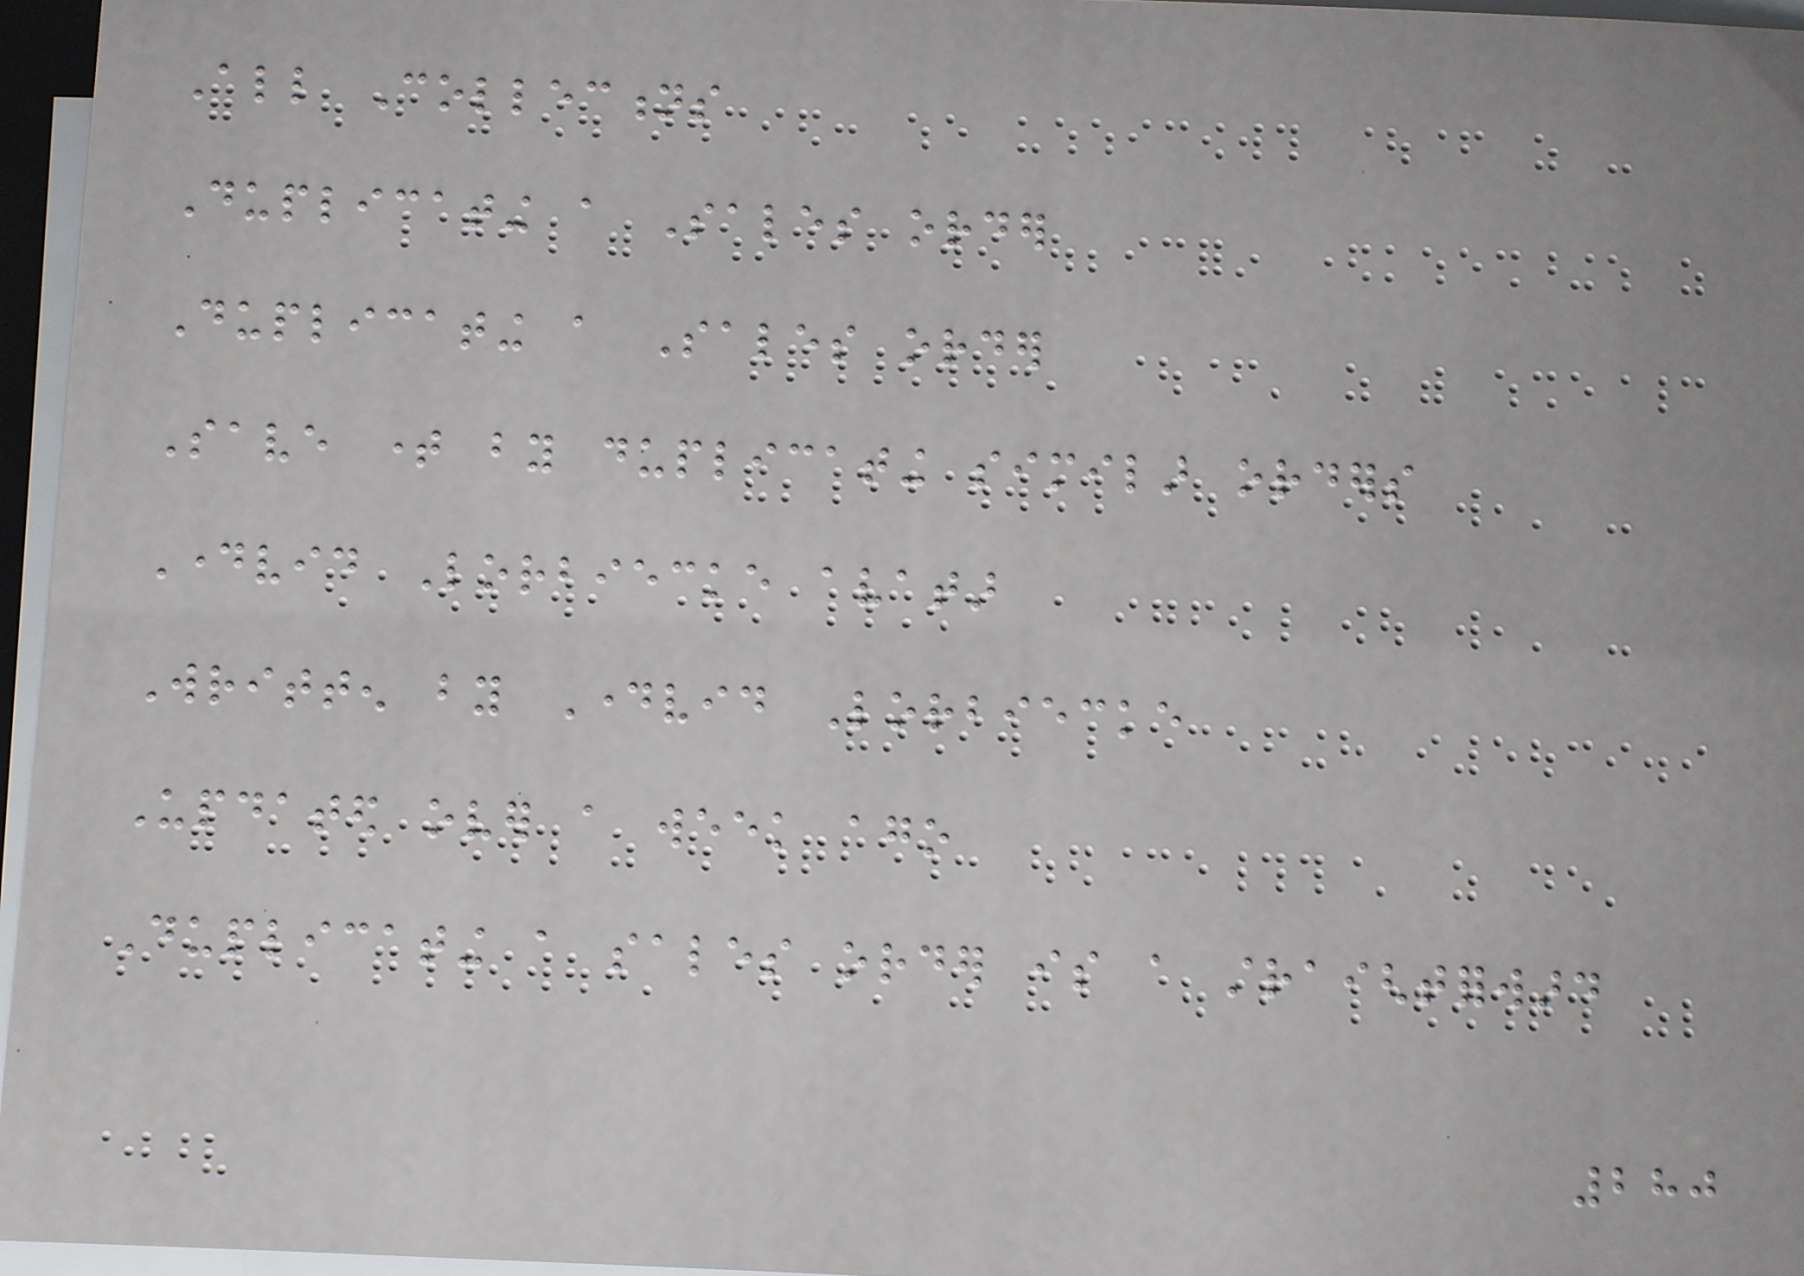All Collections
Duplicating a Sales order
Duplicating a Sales order
Save time by duplicating similar orders
Dayvid Lorbiecke avatar
Written by Dayvid Lorbiecke
Updated over a week ago
Duplicating a sales order is a straightforward
280
